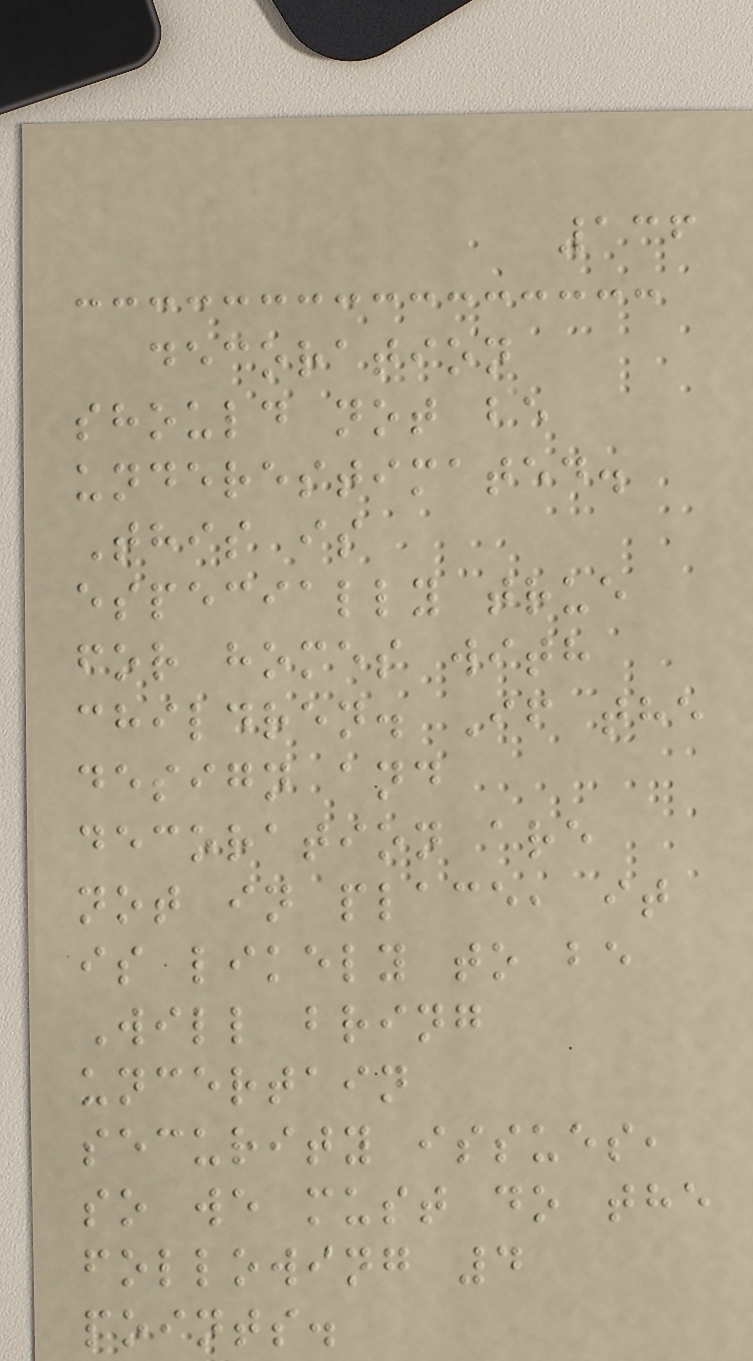136
decoration
should not be
underestimated.
This is
especially true
for homes with
children. If the
design and
decoration are
not in place, it
is likely to be
Will bring
uncertain
security issues,
so we must do the
following 4
points.
